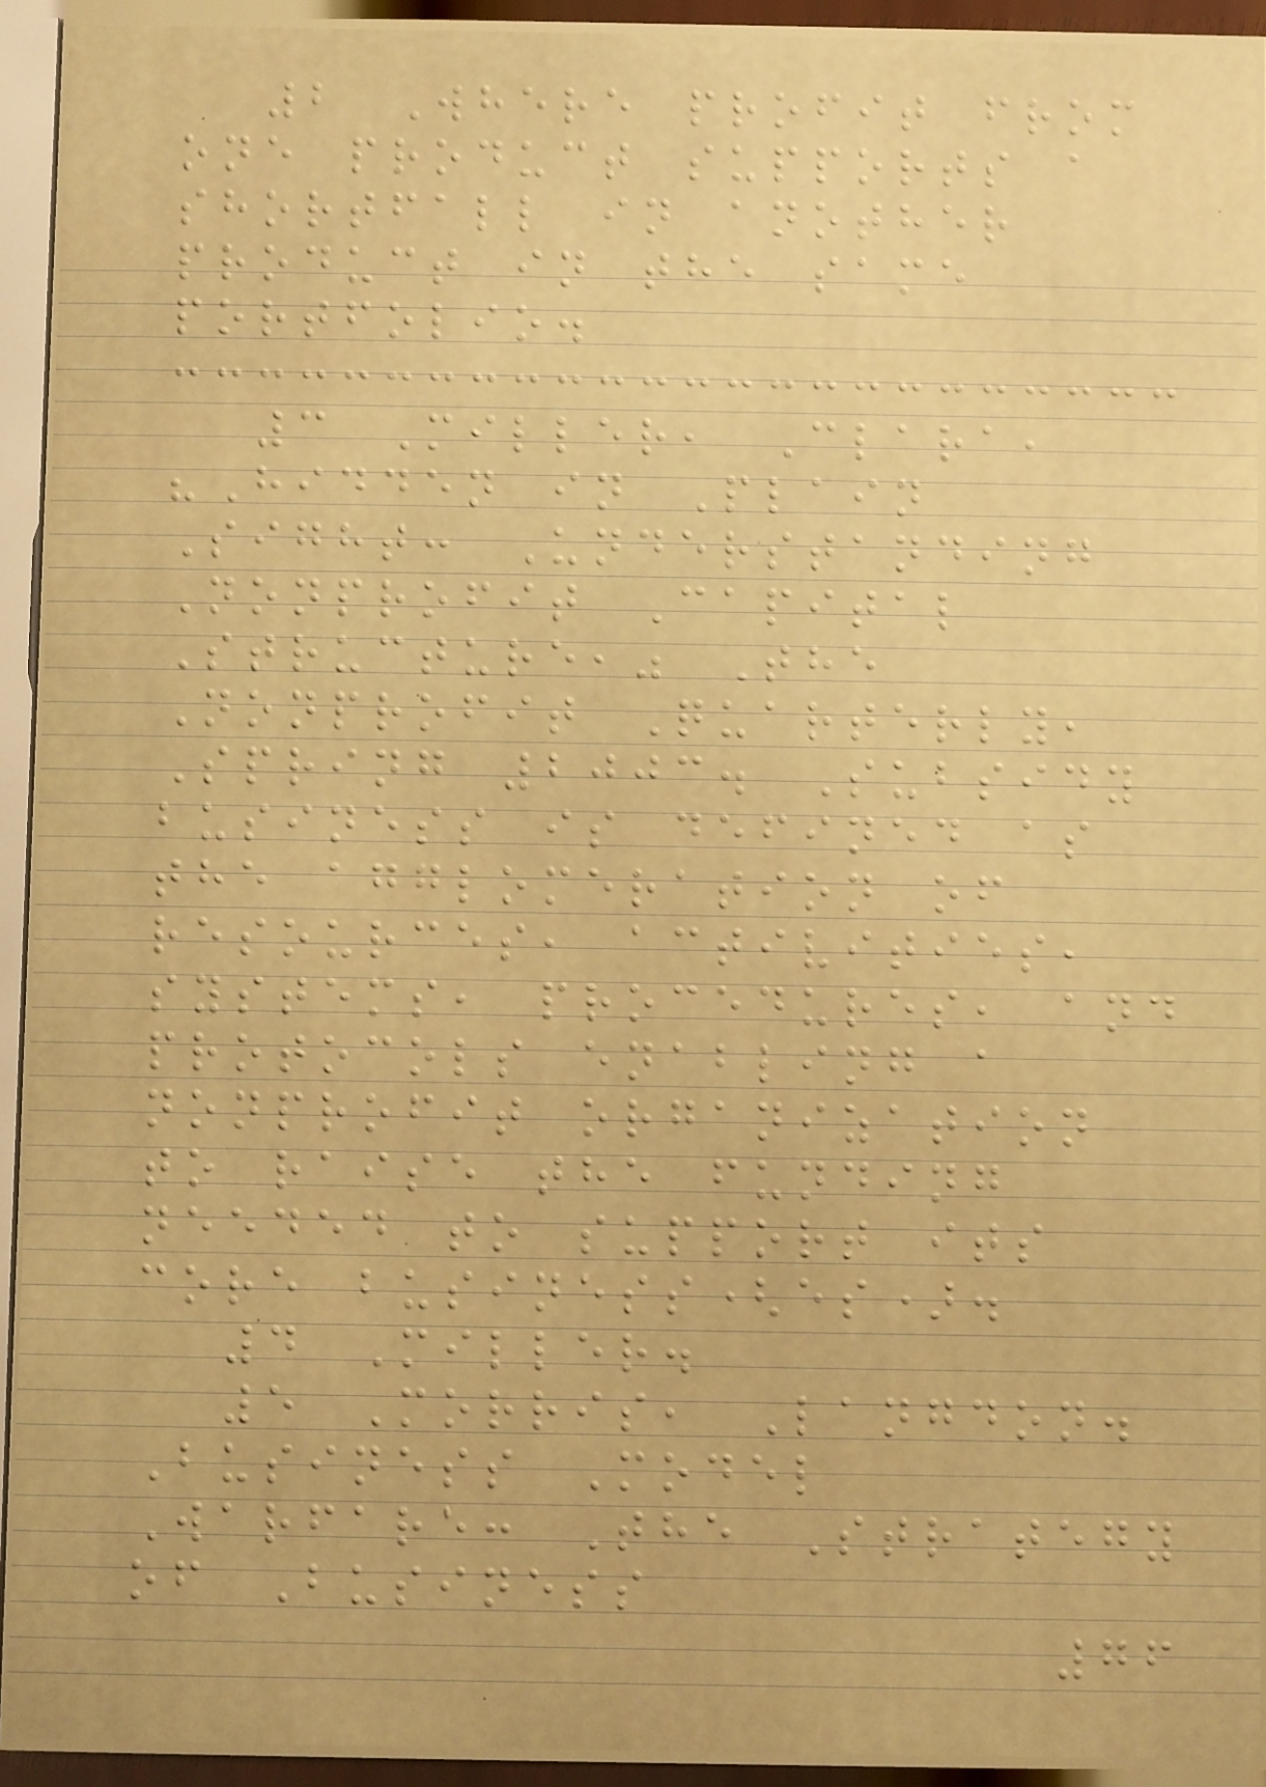2 Where profit from
one product supports a
shortfall in another
product in the same
portfolio.
3 Miller, Clara,
"Hidden in Plain
Sight: Understanding
Nonprofit Capital
Structure," The
Nonprofit Quarterly,
Spring 2003. Subsidy
business is defined as
the agglomeration of
resources, activities,
systems, procedures, and
protocols enabling a
nonprofit organization
to raise the funding
needed to support its
core business(es).
4 Miller.
5 Morris, Langdon.
Business Model
Warfare: The Strategy
of Business
76
